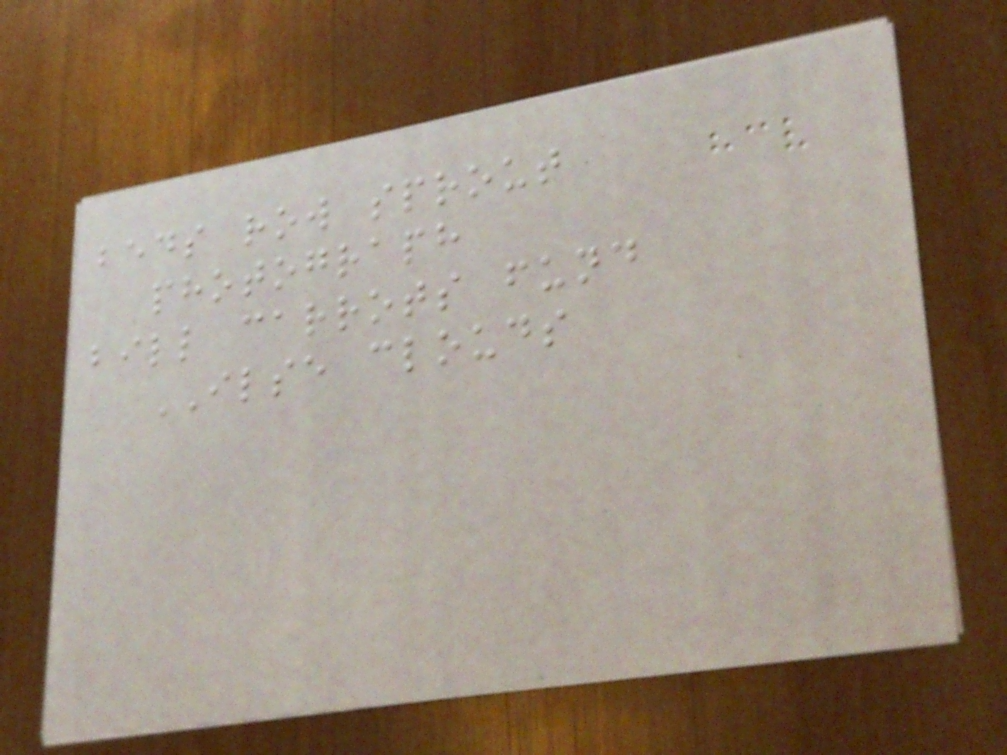beds row sprout
photograph
bill carrots fund
ILSE clouds
